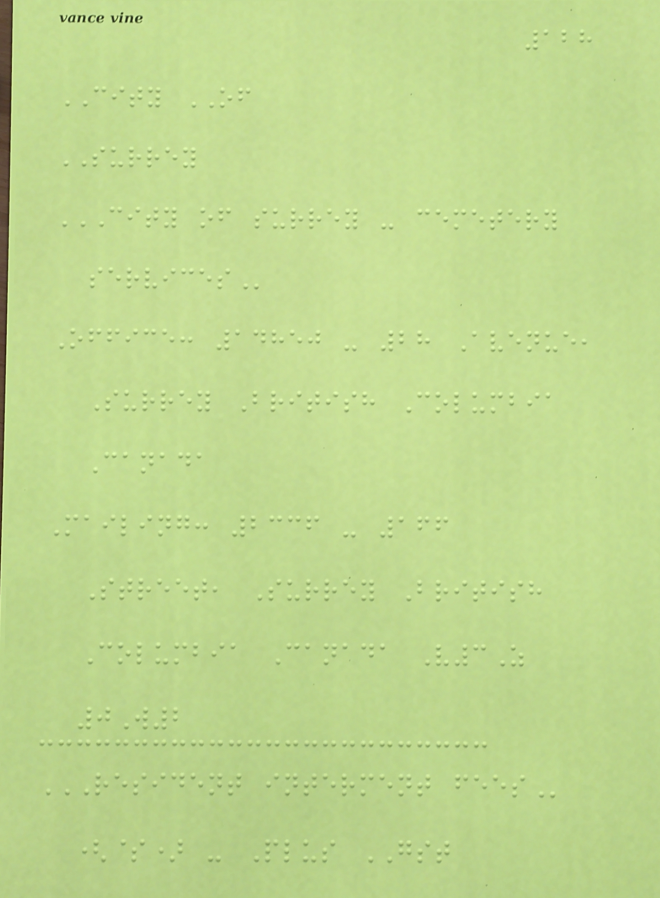128
CITY OF
SURREY
CITY OF SURREY - CEMETERY
SERVICES
Office: 14850 - 28 Avenue,
Surrey British Columbia
Canada
Mailing: 2336 - 166
Street, Surrey British
Columbia Canada V3Z
0W2
RESIDENT INTERMENT FEES
($) - Plus GST
